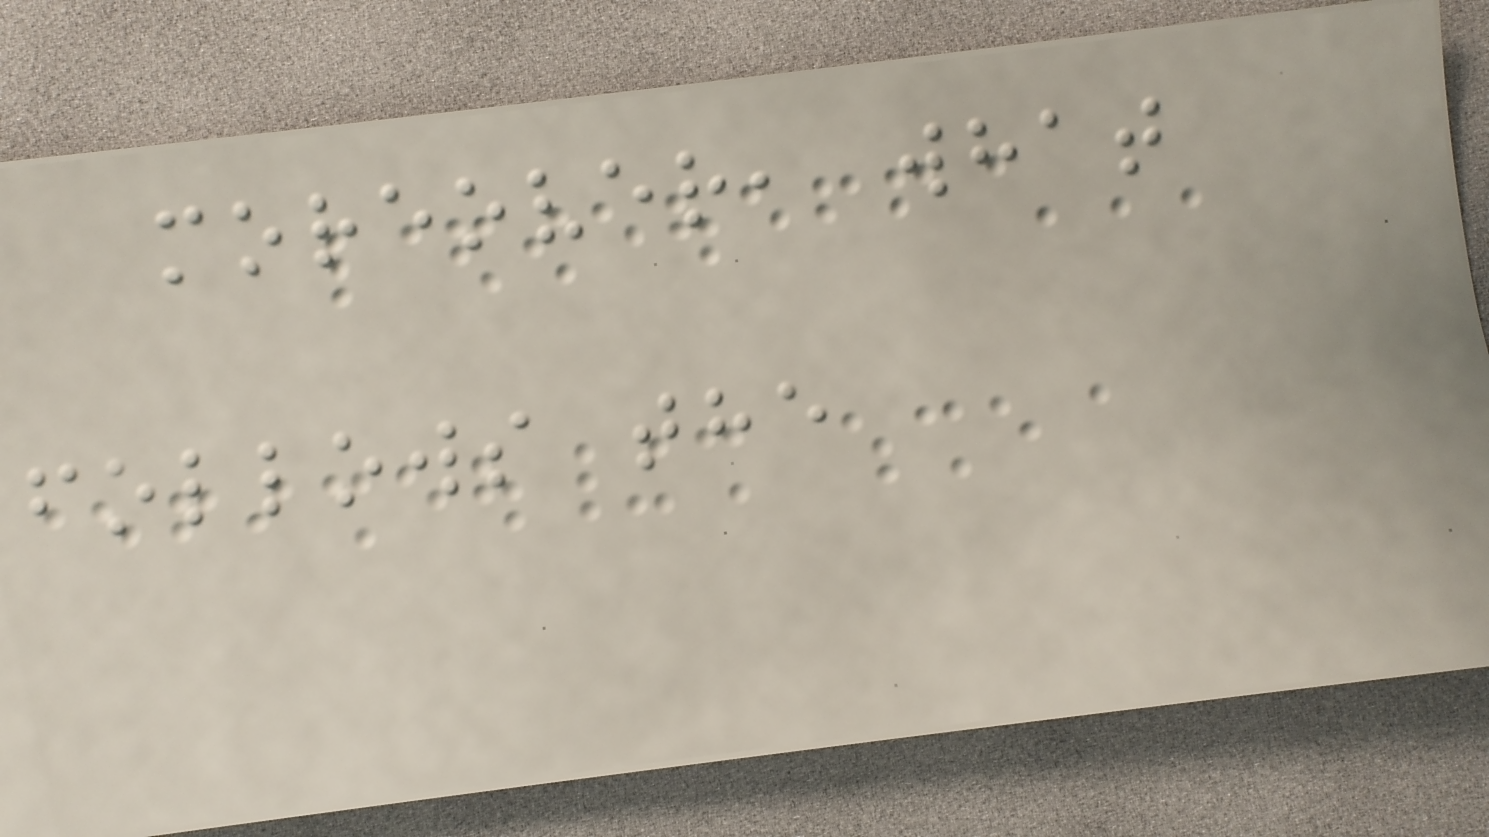moreover, what
follows the
